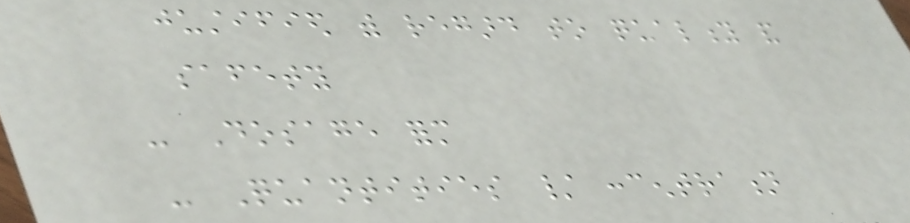justified with regard to quality and
safety
- Dosage form
- Quantities / concentration
